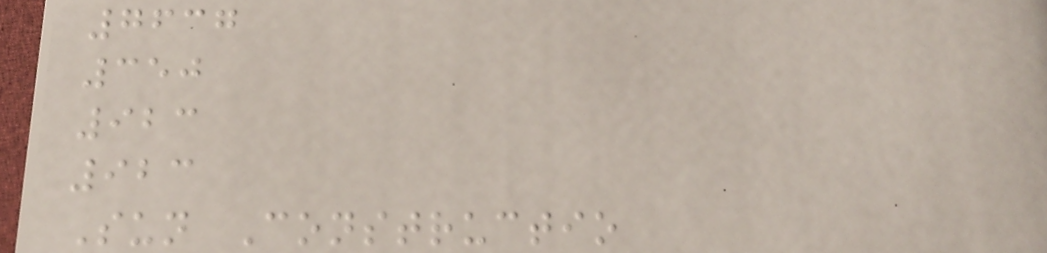7637
350
923
923
Sun Constructio
